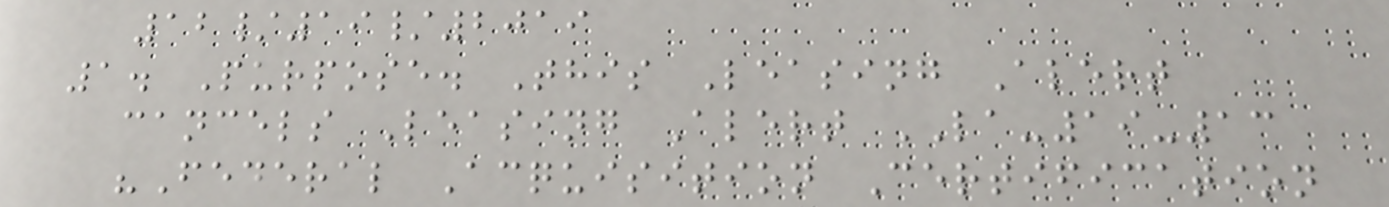12/19/2019
1. Purpose. This Leasing Alert
cancels Leasing Alert LA-19-13
"Federal Acquisition Certification
